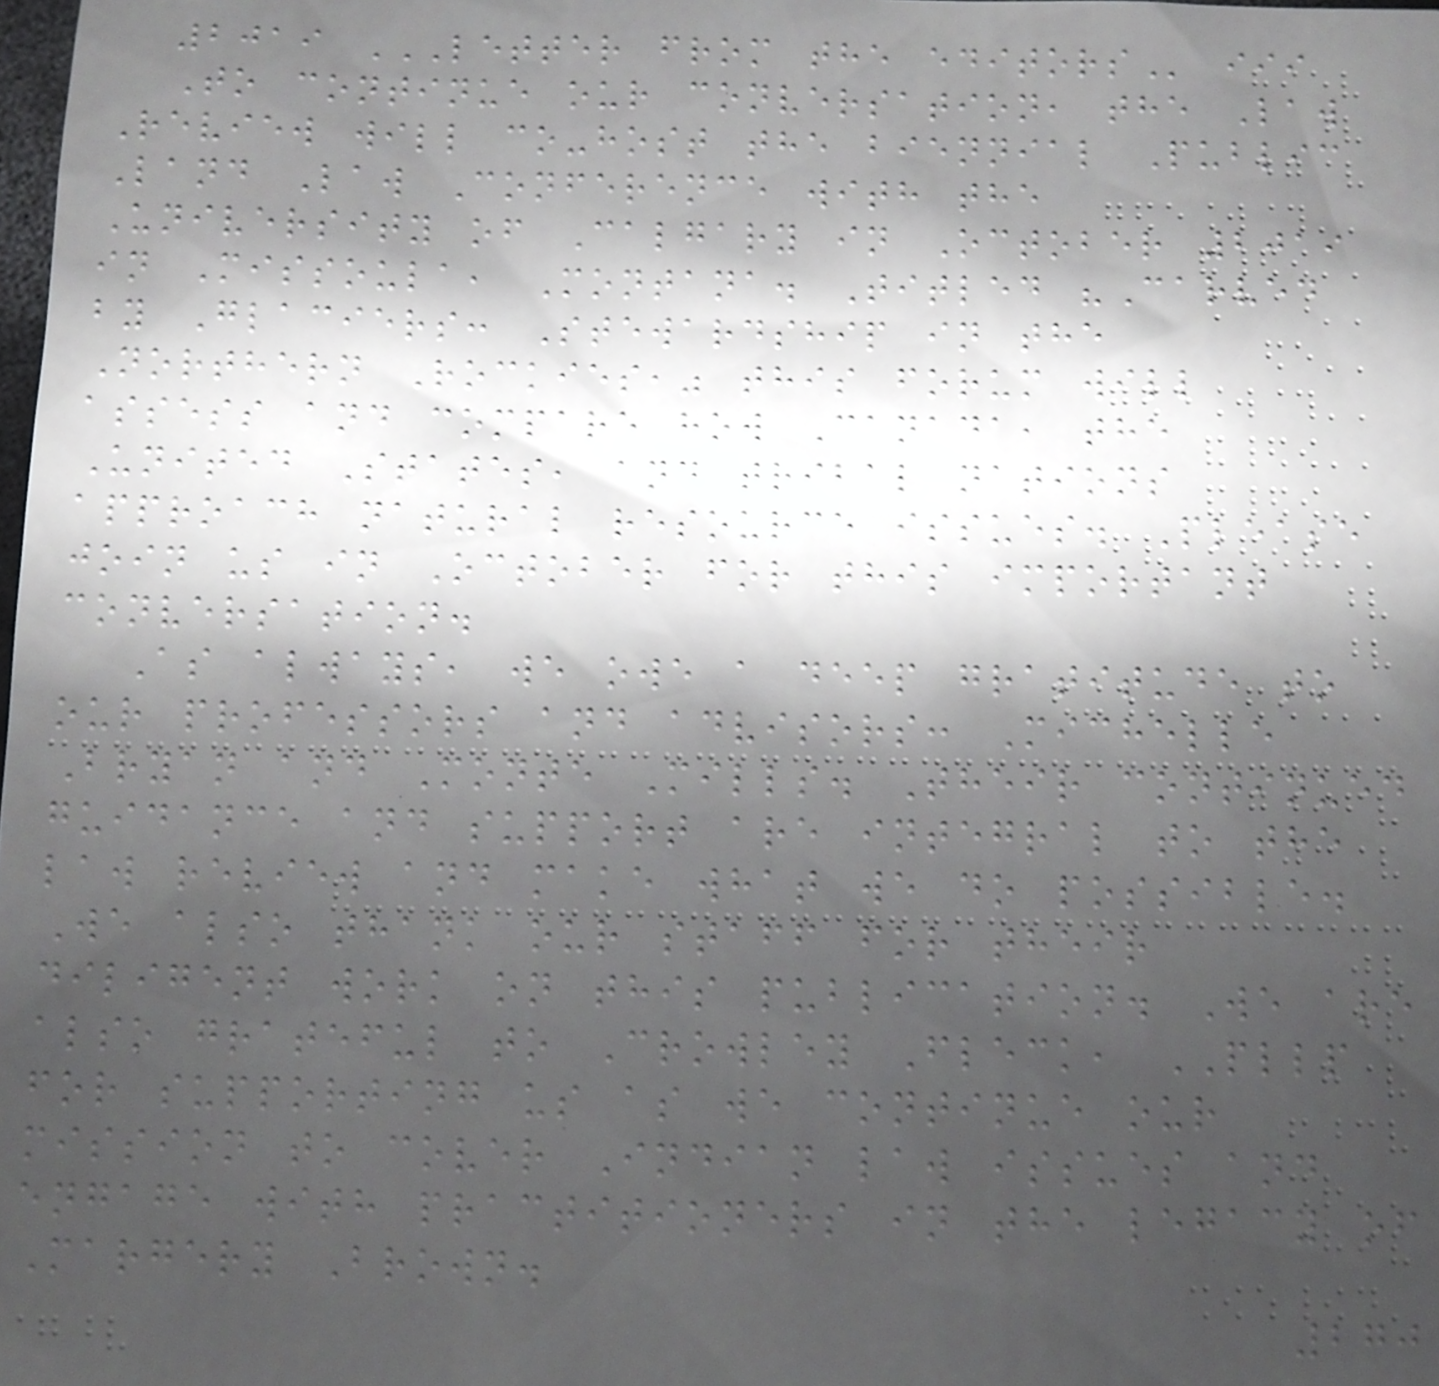2019 LETTER FROM THE EDITORS iii
To continue our conversation, the Law
Review will co-host the biennial Public
Land Law Conference with the
University of Calgary in October 2019
in Missoula, Montana. Titled "Carved
by Glaciers: Stewardship in the
Northern Rockies," this forum will
assess and compare how Canada, the
United States, and tribal nations
approach natural resource issues. Please
join us in October for this important
conversation.
As always, we owe a deep gratitude to
our professors and advisors: Michelle
Bryan and Monte Mills. Their continued
guidance and support are integral to the
law review and make what we do possible.
We also thank our staff for their
diligent work on this publication. We are
also grateful to Crowley Fleck, PLLP
for supporting us as we continue our
mission to cover Indian law issues and
engage with practitioners in the legacy of
Margery Brown.
270
